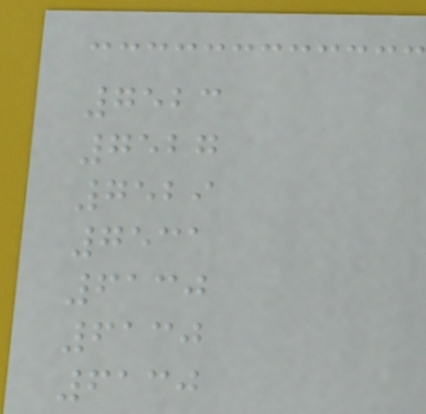7523
7527
7529
7531
6130
6130
6130
